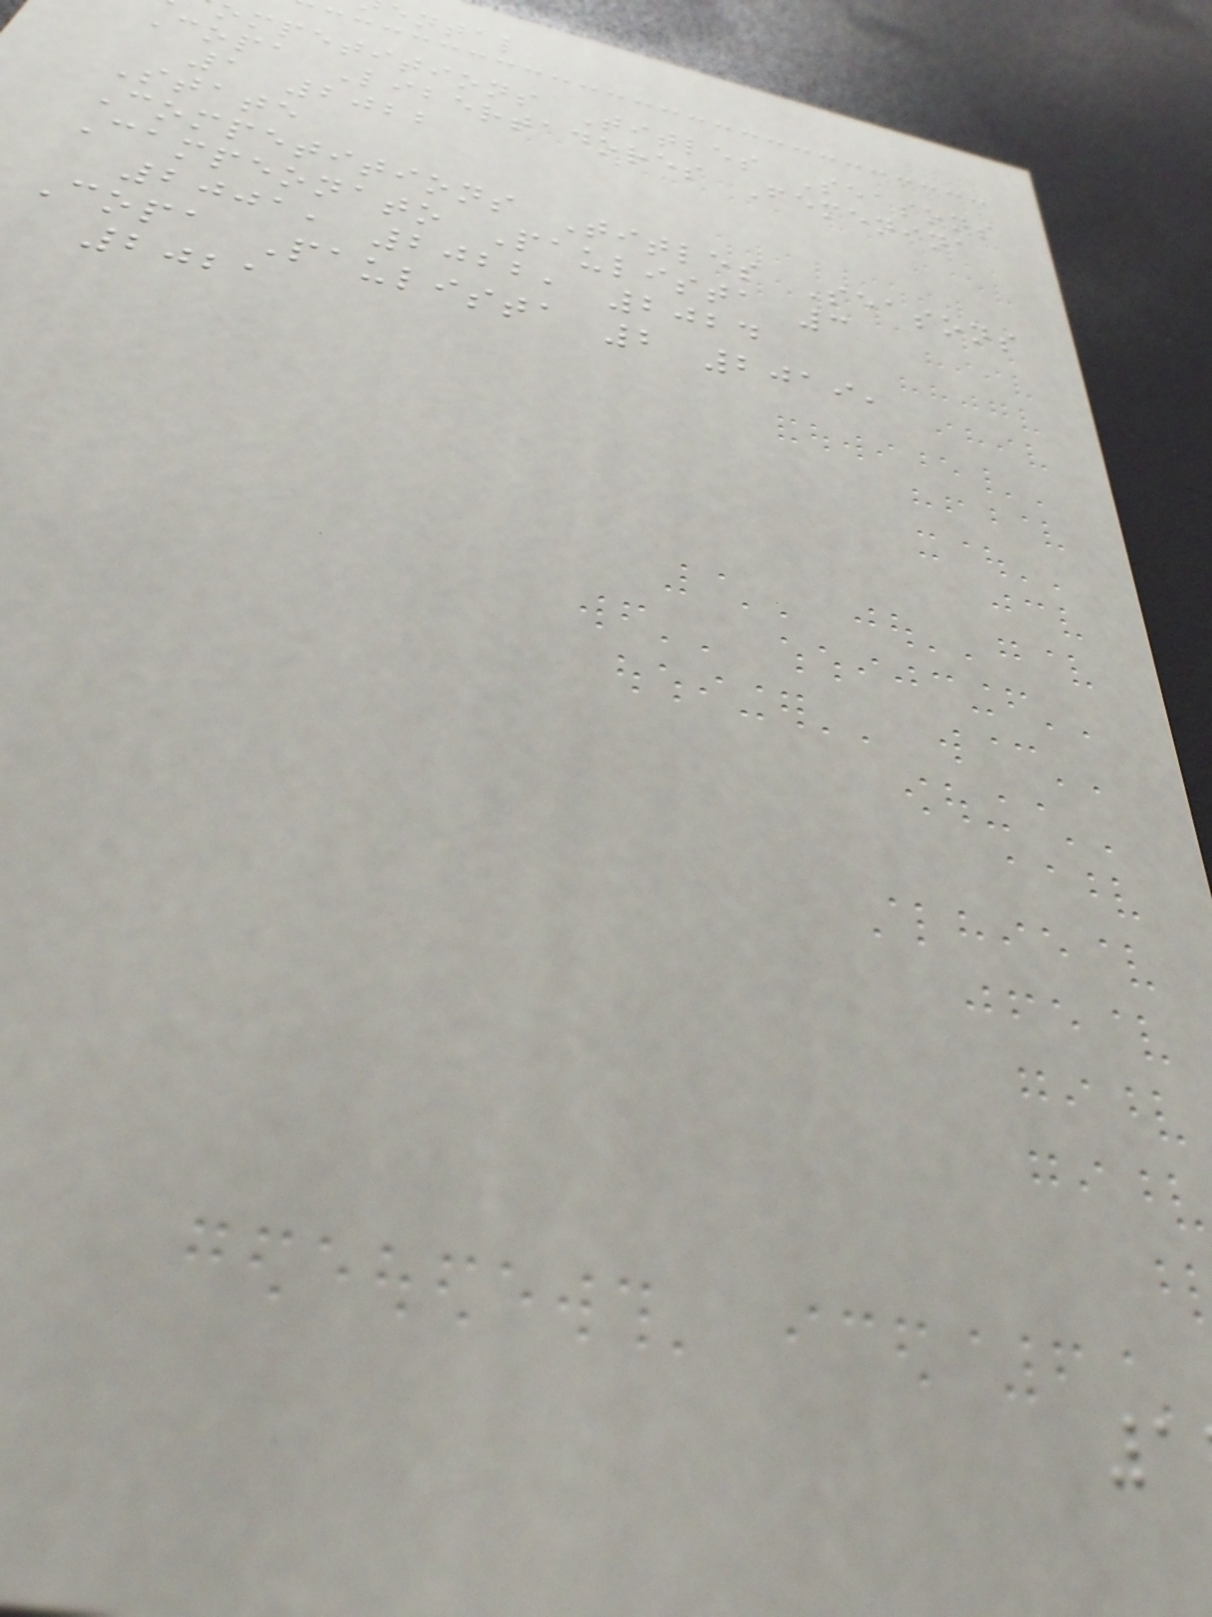ental
ompetitions Titles Seasons
Copa Libertadores Femenina
1 2022
State
Competitions Titles Seasons
Campeonato Paulista 3
2001, 2022, 2024
Copa Paulista 2 2019,
2021
